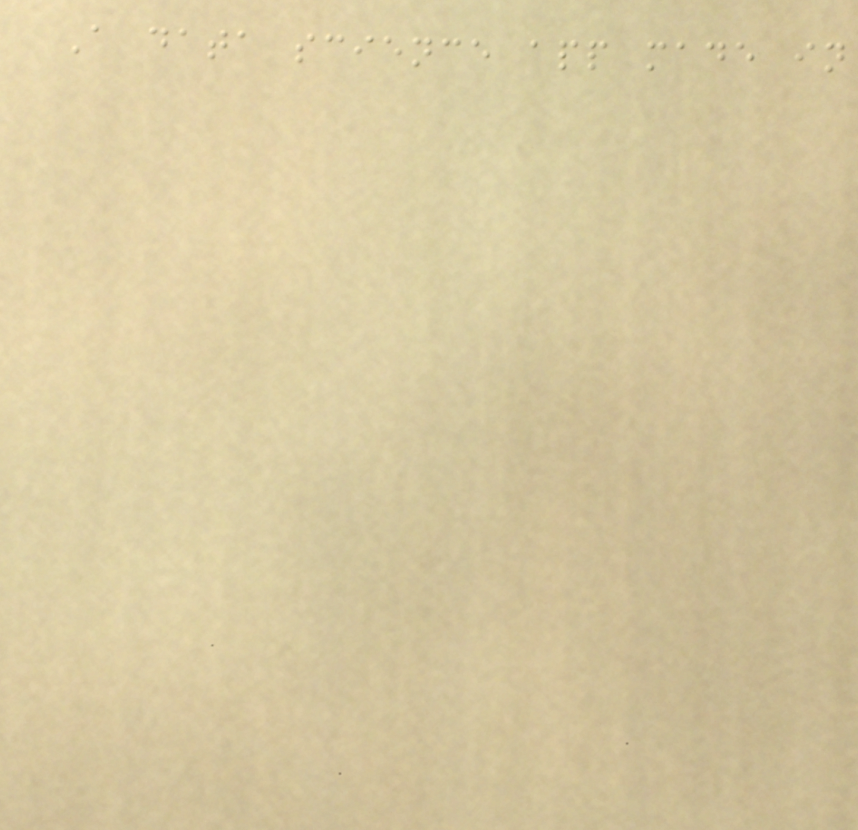A data science app made in
